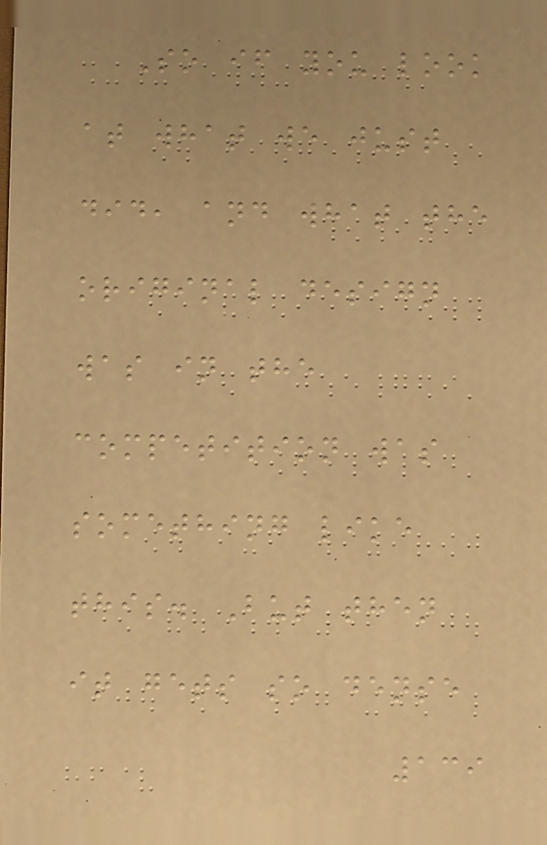So if you look
at what we just
did, and what the
original design
was in the
competition was
something like
this. But then
it gets so dense
139
